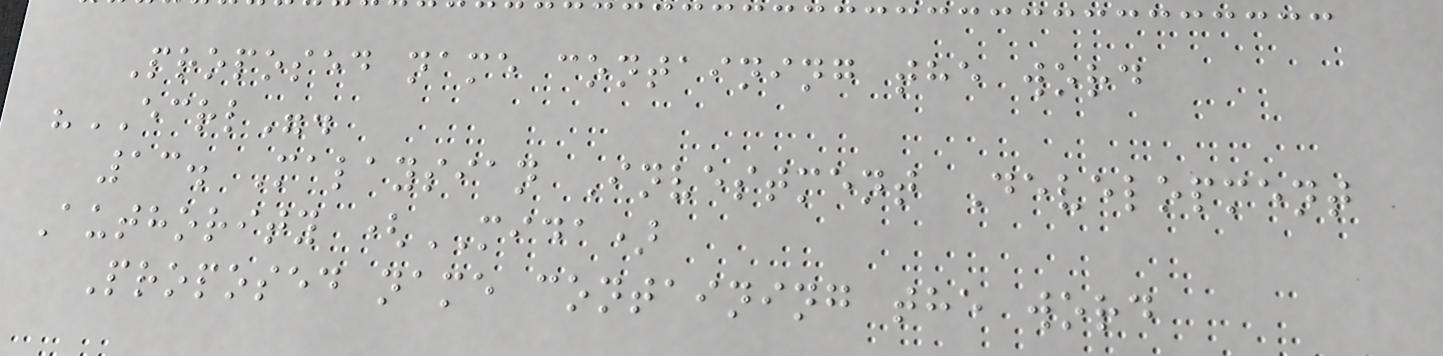Proposed name containing the word
"ECRL".
13. Malaysian Investment Development
Authority (MIDA)
Proposed name containing the word
